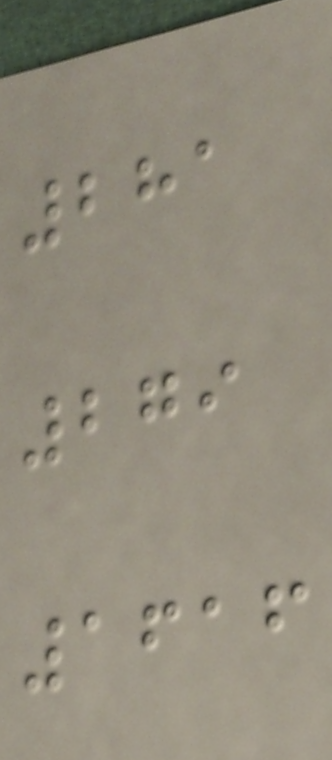281
279
1616
